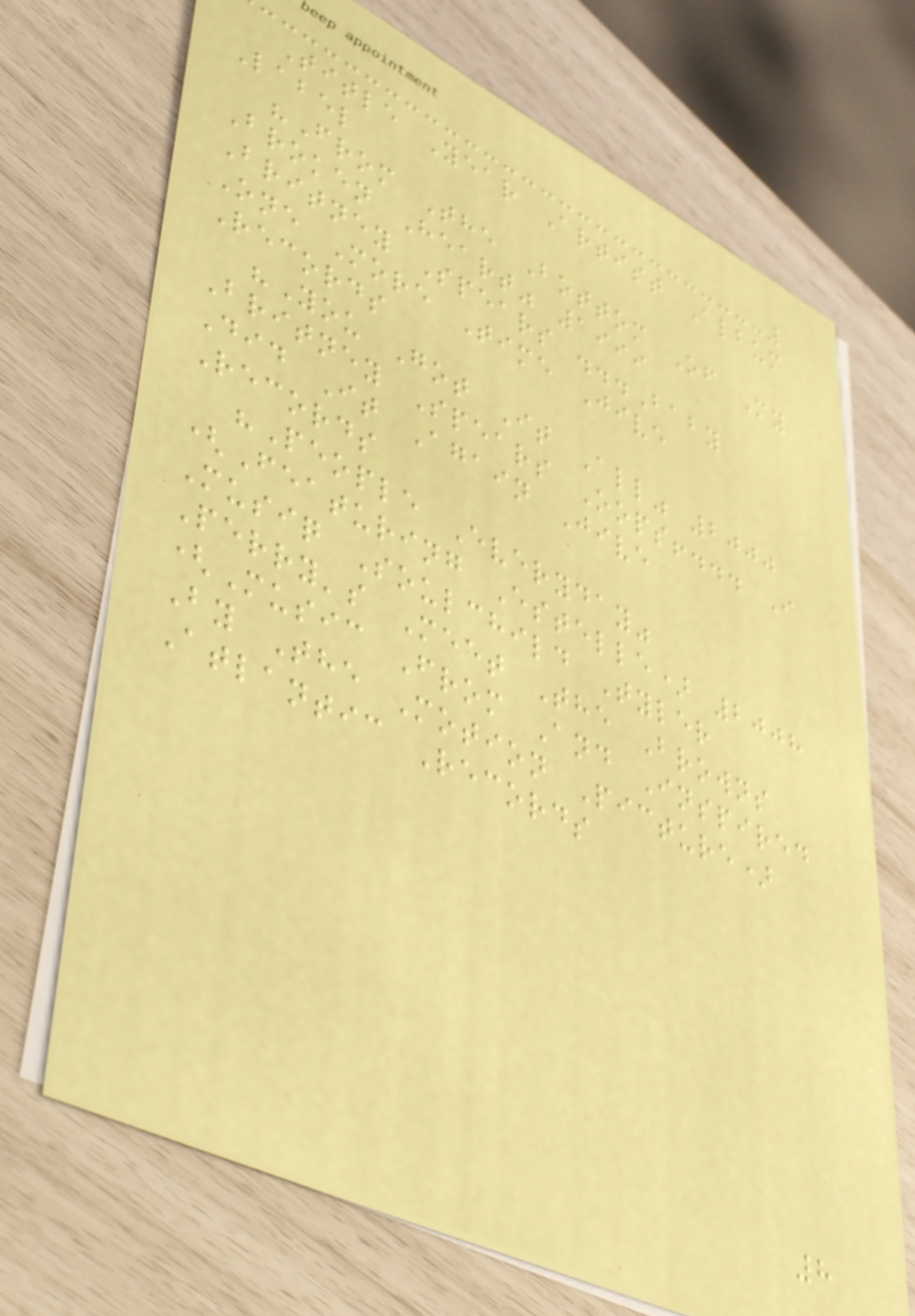Title Year Artist Album
Label
"From The Bottom Of My
Broken Heart" 1999
Britney Spears ...Baby
One More Time Jive
Records
"You Got It All" 2000
Britney Spears Oops!... I
Did It Again Jive
Records
"People Everyday"
(Featuring Estelle) 2008
Musiq Soulchild Tyler
Perry's Meet The Browns
(Music From And Inspired
By The Motion Picture)
Atlantic Records
8
